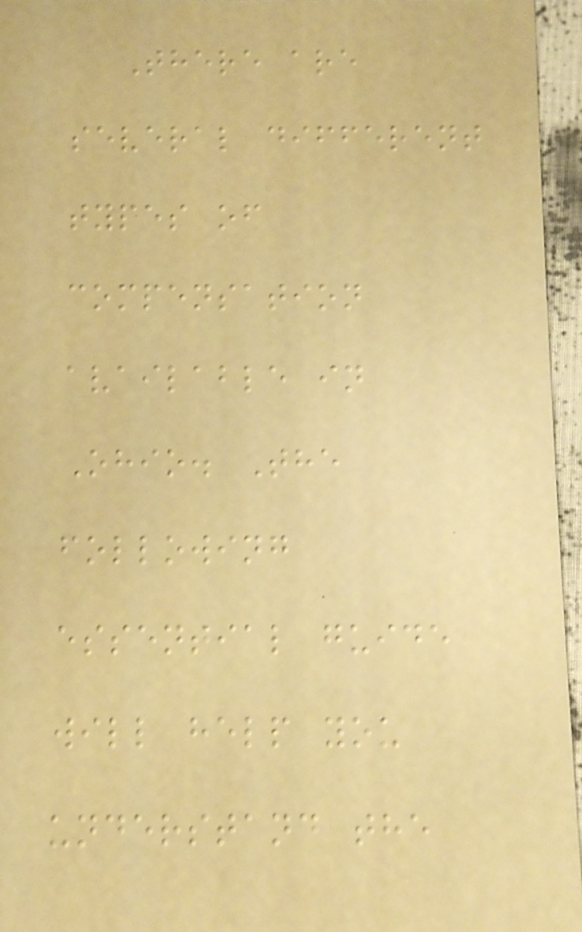There are
several different
types of
compensation
available in
Ohio. The
following
essential guide
will help you
understand the
